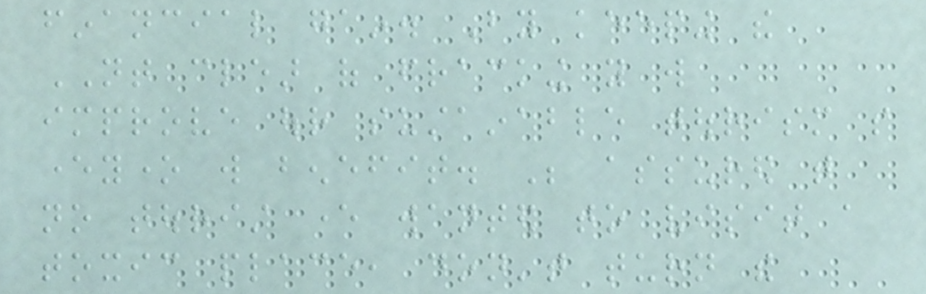financial gain. By keeping the
NT clear of fracking you will
improve our sustainable tourism so
everyone will benefit. Be assured that
no tourist ever wanted to visit a
toxic place, don't turn the
